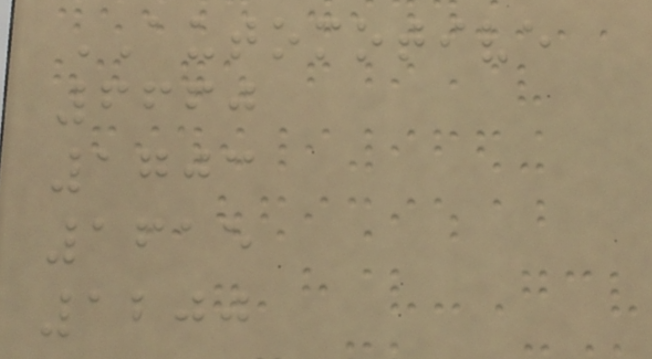AUTOMOTIVE
6660
1703
1615
1200
